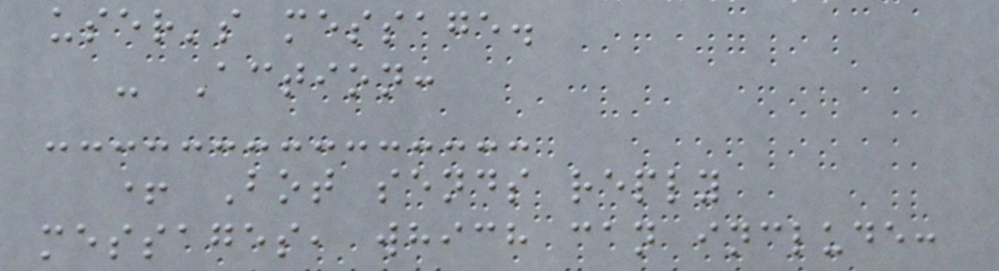user's message.
- Action:
+ Bot sends reply
messages, which can include:
